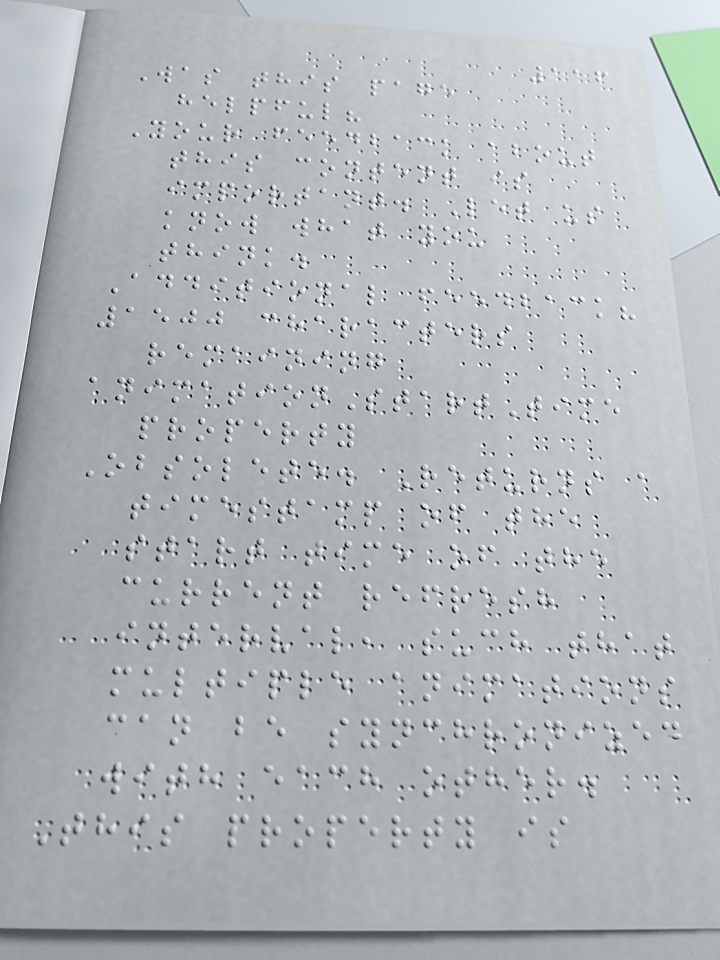116
Was this page
helpful?
Your feedback about
this content is
important. Let us
know what you
think.
Additional feedback?
1500 characters
remaining
animationStartTime
property
Obsolete. Returns a
timestamp of the
start time of the
current refresh
interval, such that
multiple animations
can be synchronized
with each other.
This property is
